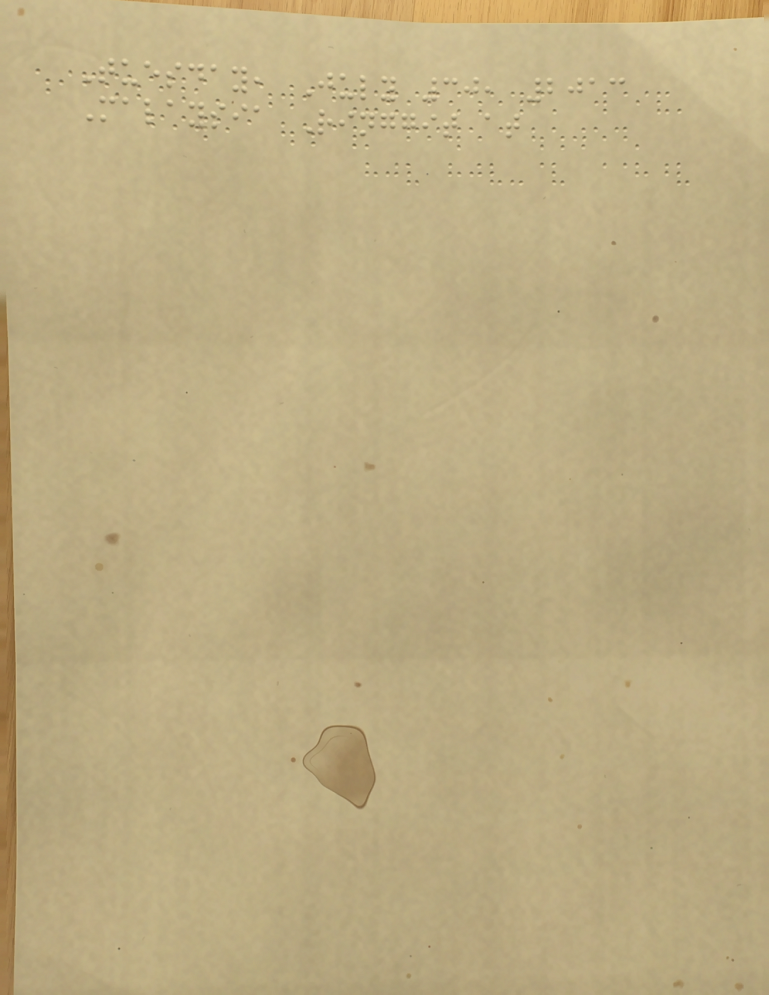Tuesday, July 30, 2013
Malaysia Ringgit at
